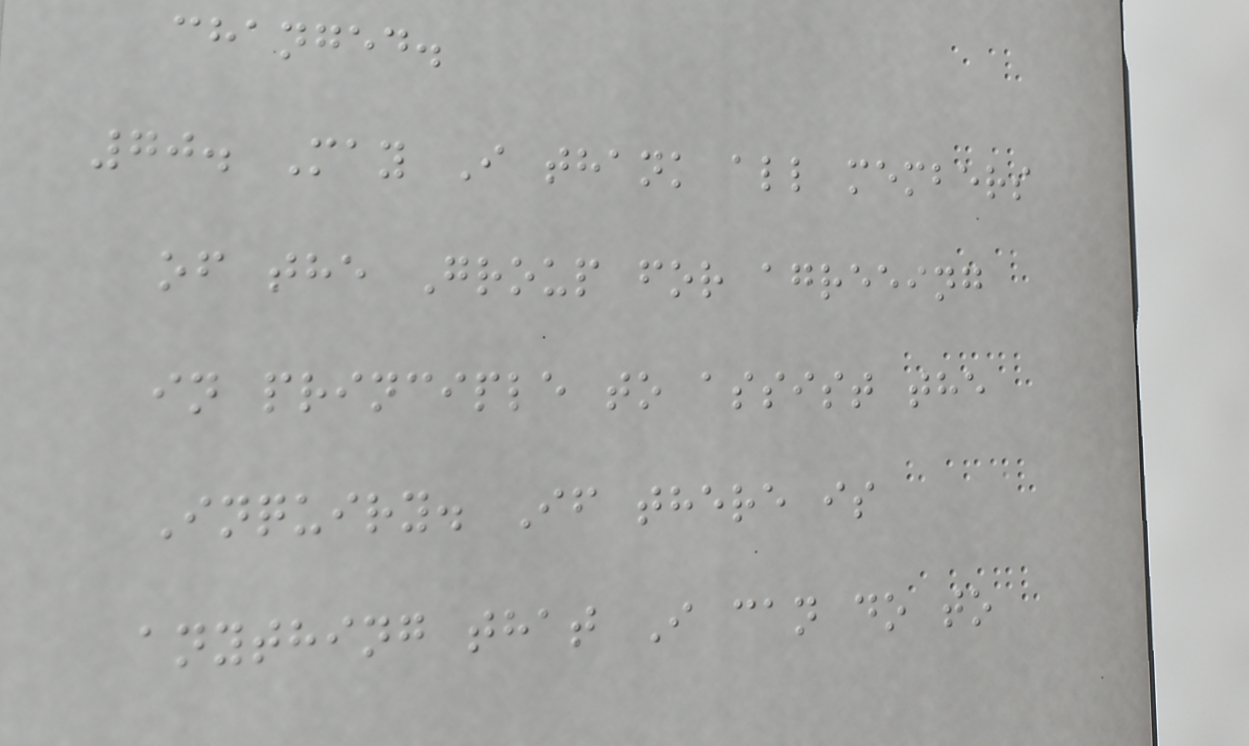changed.
70. May I thank all members
of the Group for agreeing
in principle to assist the
Inquiry. If there is
anything that I can do to
